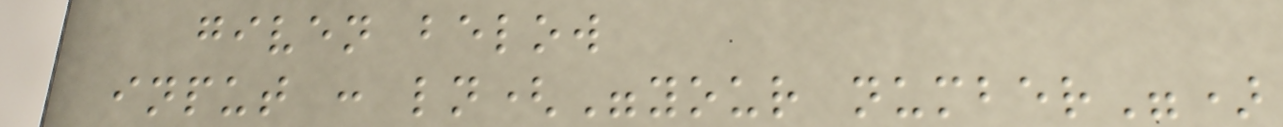given below
input : ln("your number")
